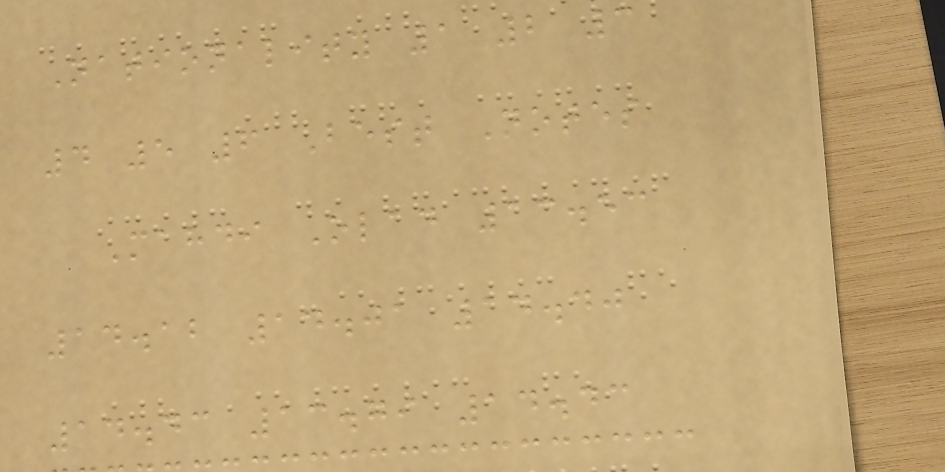Nationality 1 2 3
4 5 6 Best Notes
Mahdi Olad 13.53
14.12 14.01 14.40
14.43 13.79 14.43
